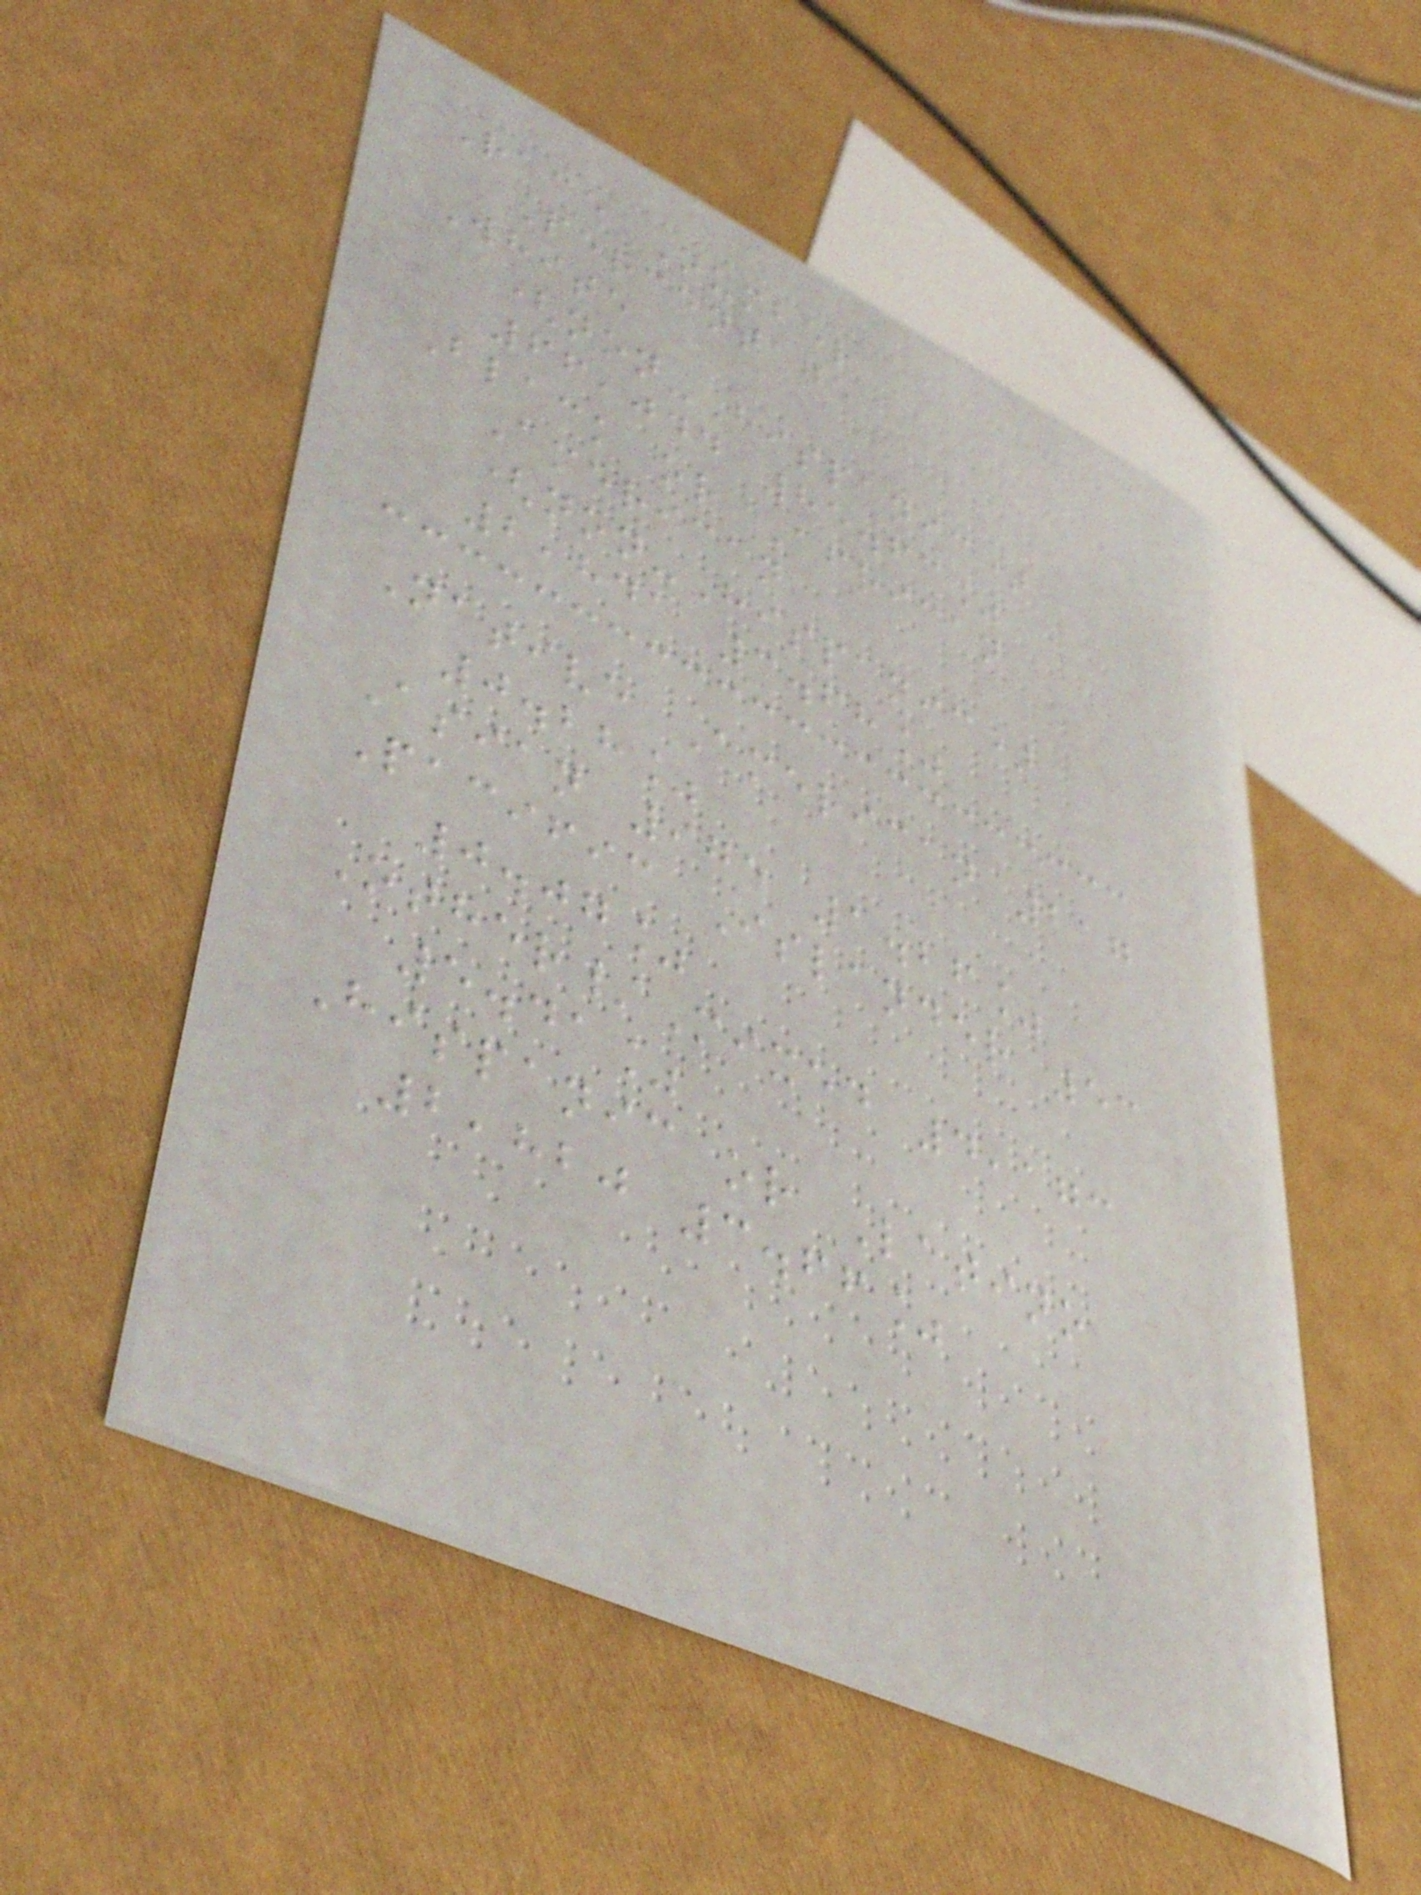Race Number
Percentage
White
(non-Hispanic)
66,044 85.63%
Black or African
American
(non-Hispanic)
2,841 3.68%
Native American 217
0.28%
Asian 975 1.26%
Pacific Islander 53
0.07%
Other/Mixed 4,173
5.41%
Hispanic or Latino
2,820 3.66%
